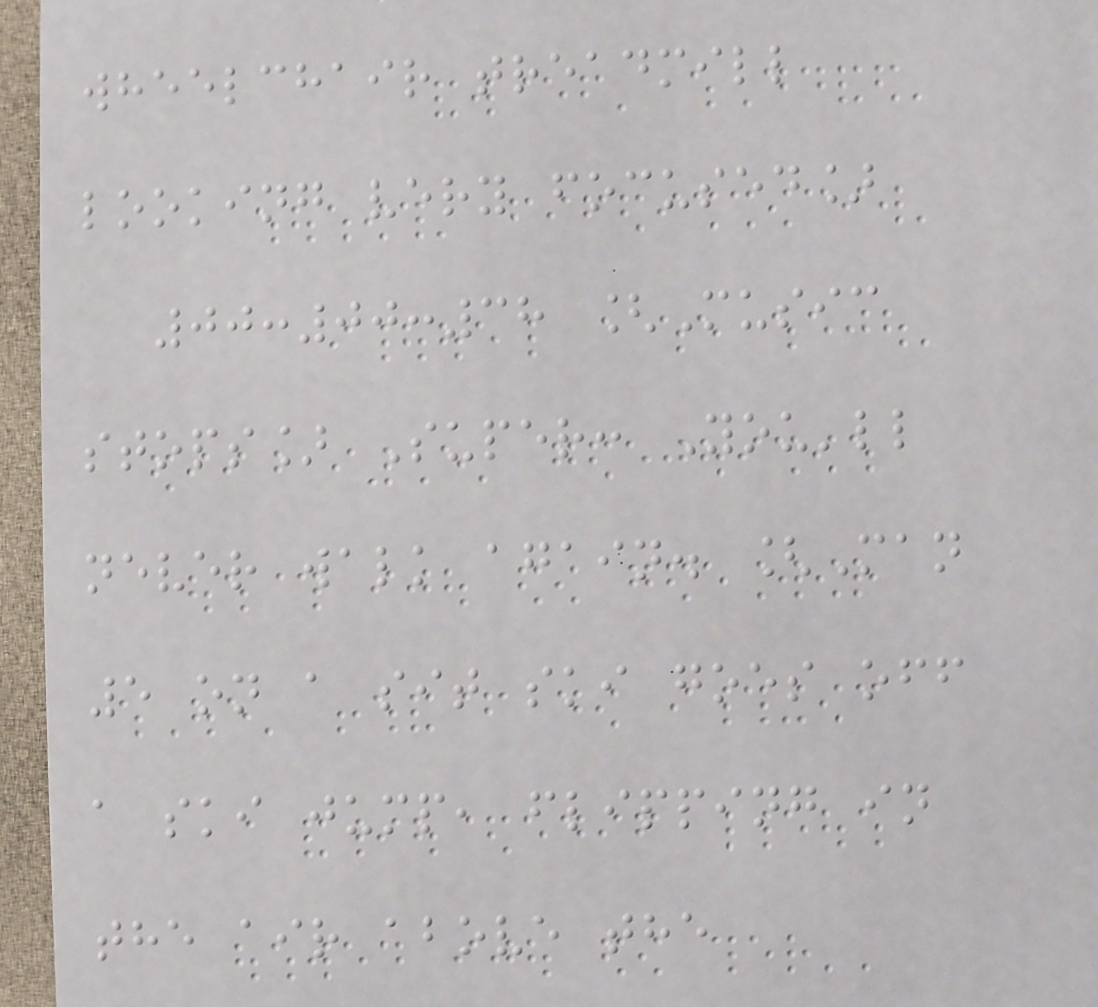wheelchair treadmill
looking very focused]
00:00:38 [Music
stops] Super: You'll
never walk again. [Man
5 on a sit ski goes off
a ski jump, flipping in
the air above the
